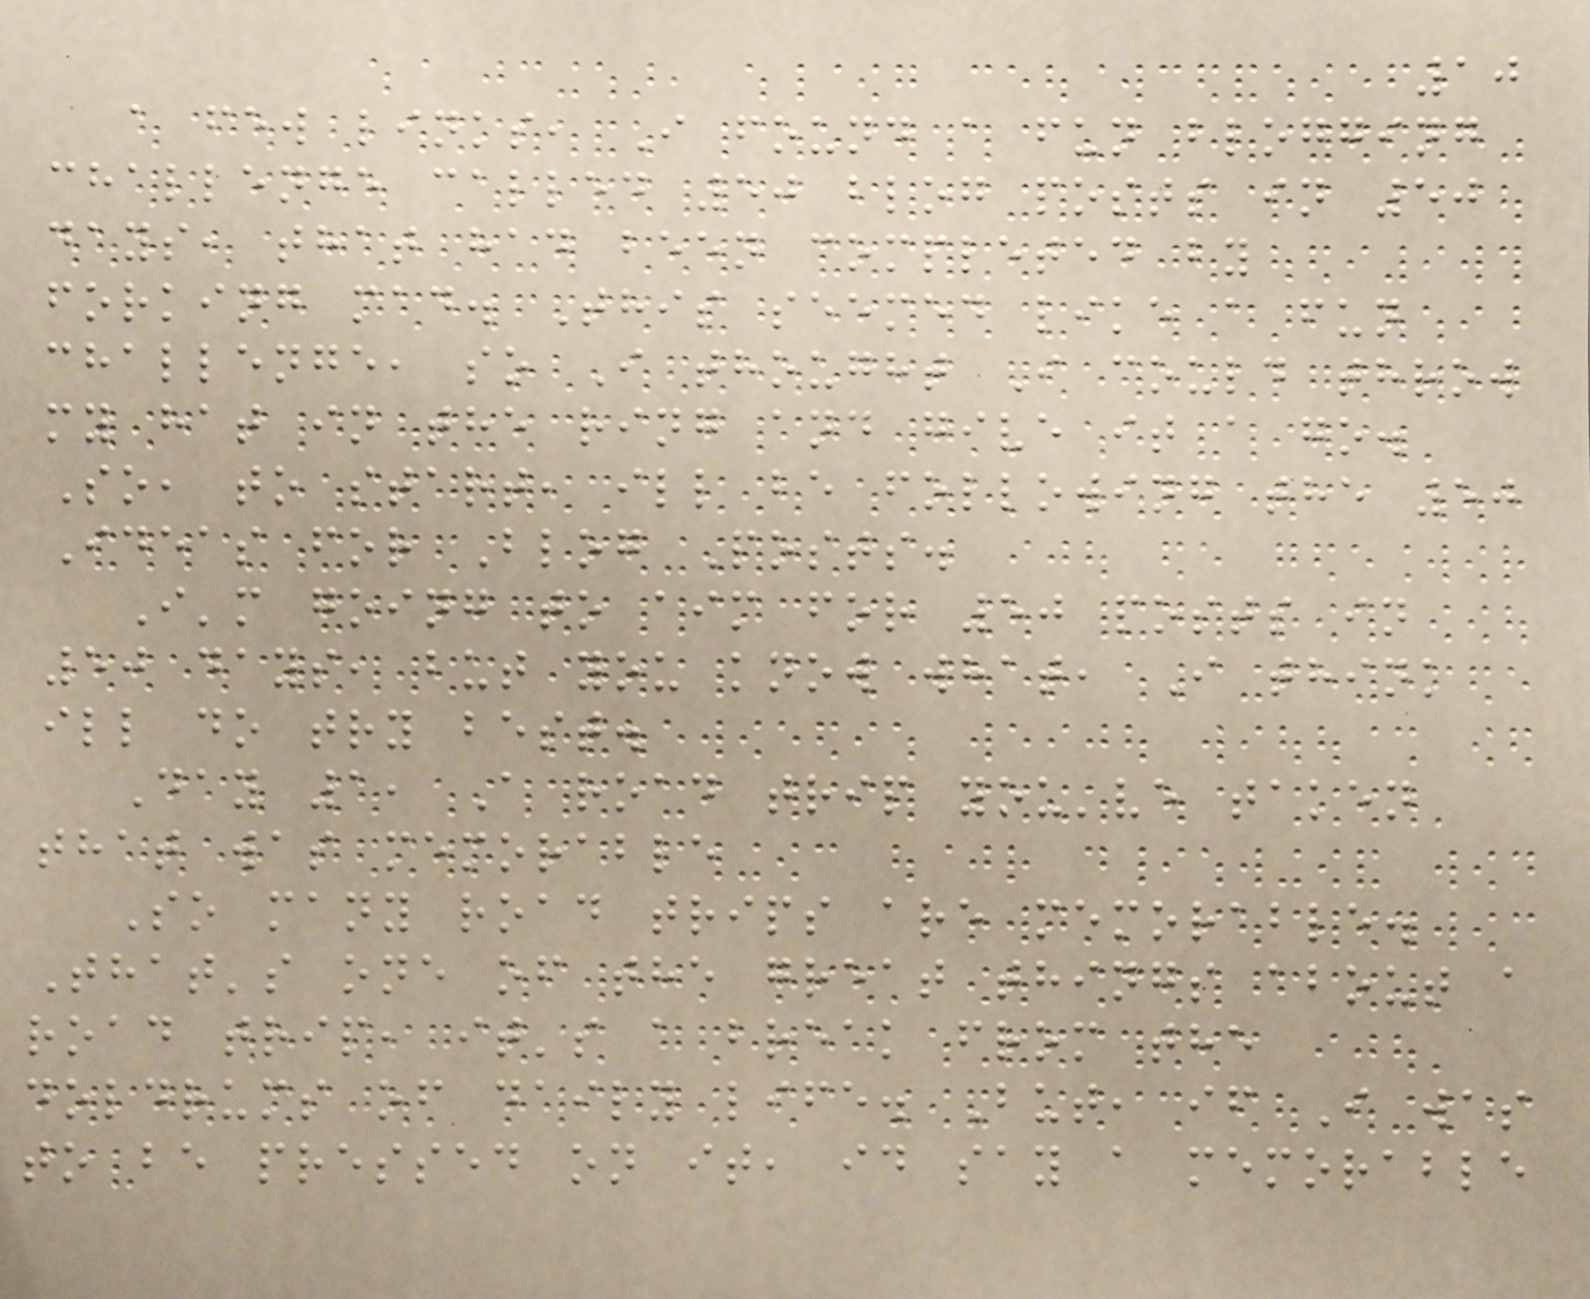10
a few links, I found a fun blogging
challenge called 50 blog posts in 50
days, that had been completed by
forking mad. This seemed like a fun
challenge, so I thought I could throw
my hat in the ring and give it a go.
So, to start, ill be following the 50
Ideas for Blog Posts.
I'm going to aim for 50 posts in
50 days, but you know what, I think
ill do try best.
Day 1, A road trip you've taken
that was memorable
So many road trips are memorable.
That's one of the great things about a
road trip, it's a break from the
doldrums of daily life. But, if I was
to be pressed on it, id say a memorable
